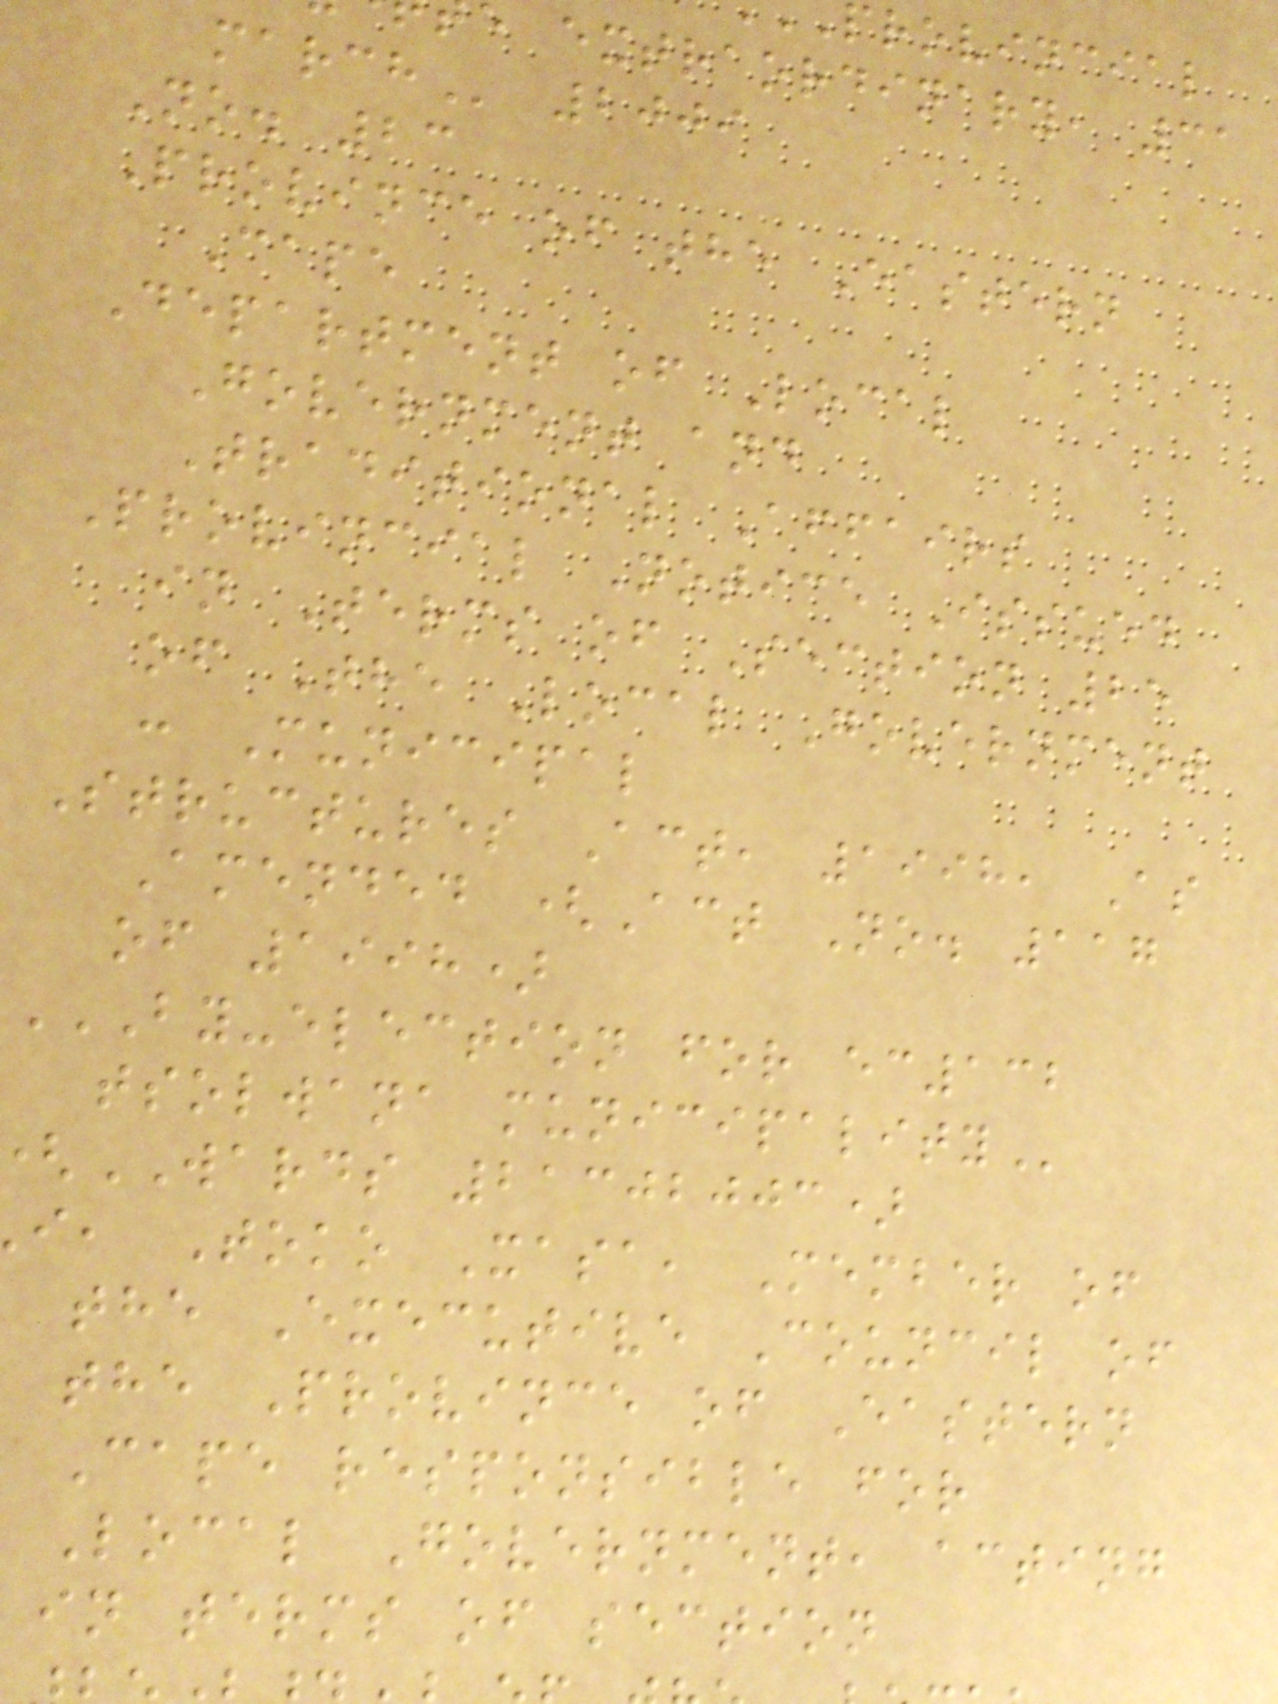provincial
e extraordinary, 31
2009
No. 23
Province of the Eastern
Cape
Department of Local
Government and
Traditional Affairs
Provincial Notice Issued
in Terms of Section 25
of The Local Government
: Municipal
Structures Act, 1998, As
Amended (Act No. 117
of 1998)
BY-ELECTION FOR EC132
tsolwana
WARDS 21302003)
i, Toko Xasa, Member of
the Executive Council of
the Province of Eastern
Cape responsible for
Local Government, acting
in terms of section
